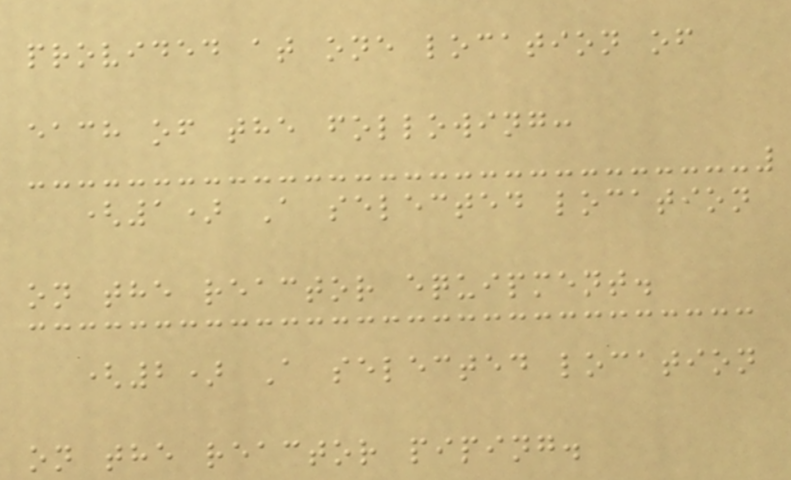provided at one location of
each of the following:
(1) A selected location
on the reactor equipment.
(2) A selected location
on the reactor piping.
